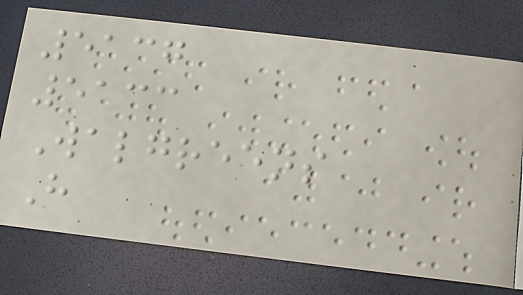5137
5133
Walgreens
H
